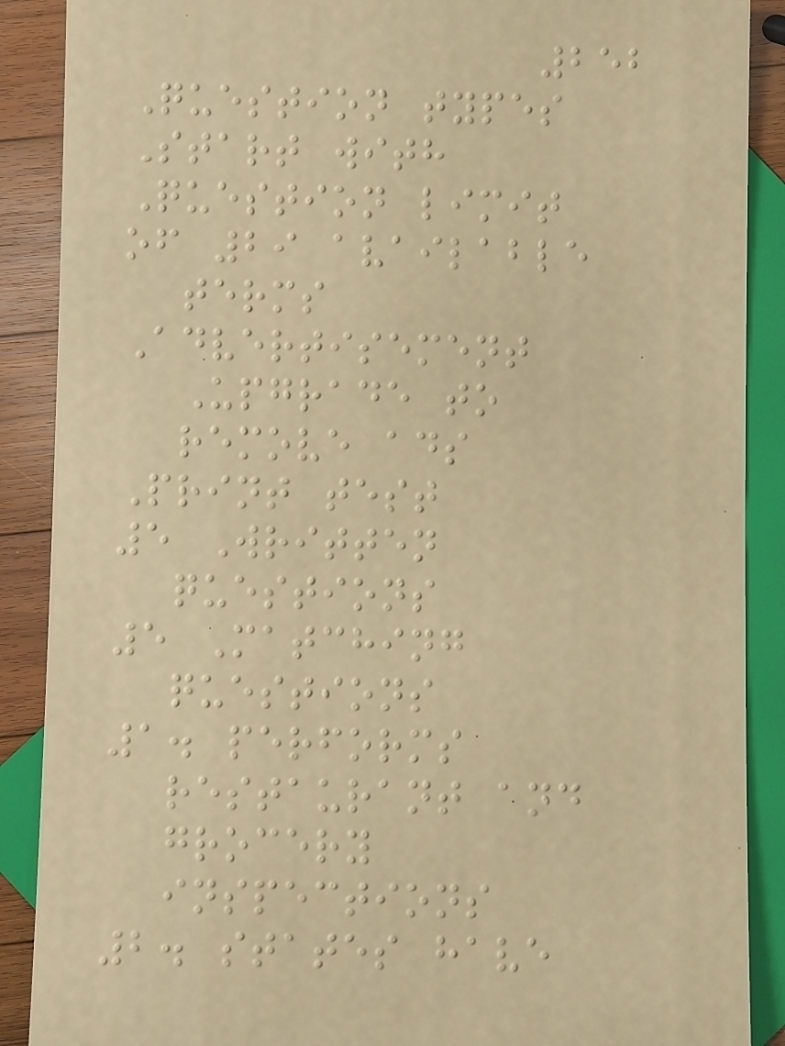252
Question types
Start with
Question limit
of 29 available
terms
Advertisement
Upgrade to
remove ads
Print test
5 Written
questions
5 Matching
questions
1. performs
restaurant and
grocery
inspections
2. states have
